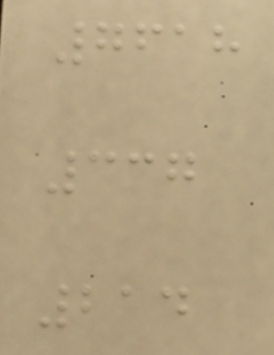7618
337
214
